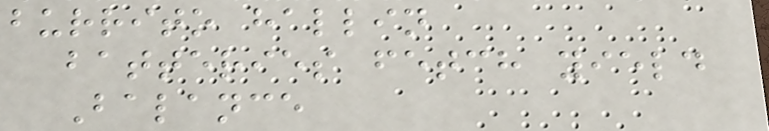burrito hallin
batteries fetch yield
Balance
